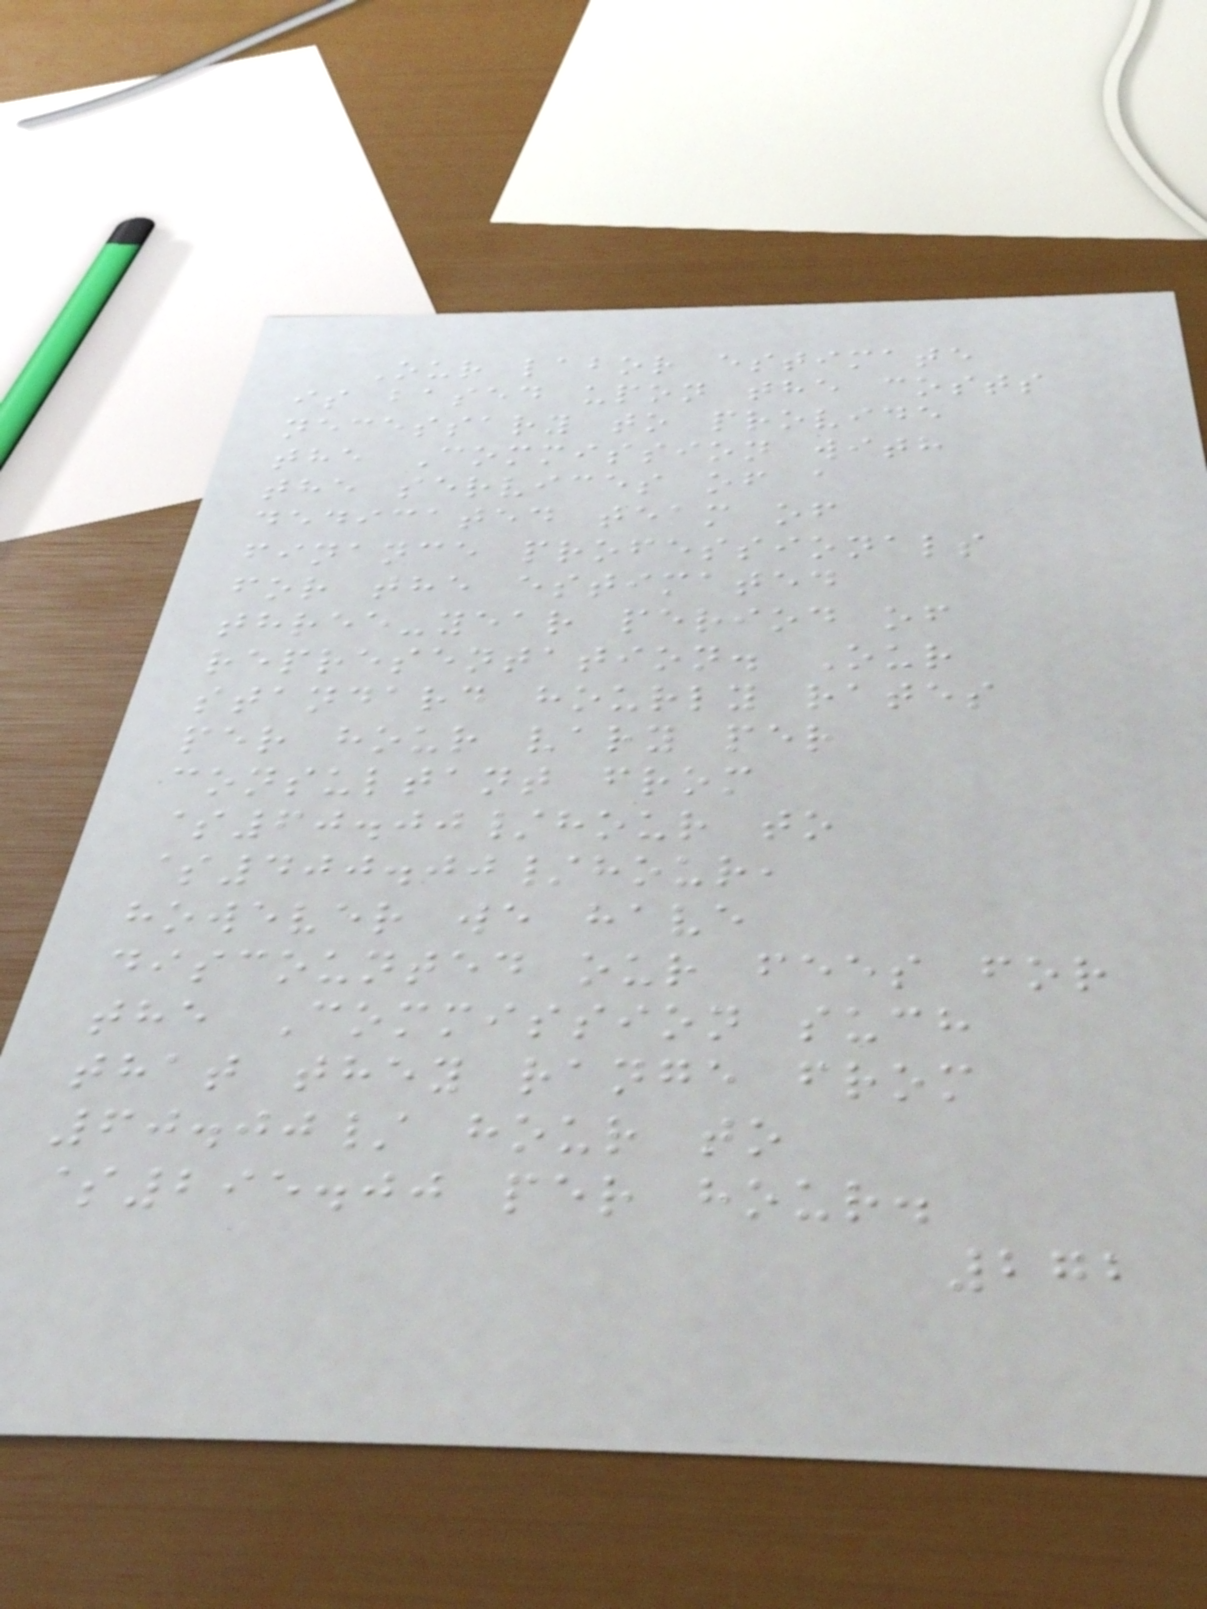Our labor estimate
is based upon the costs
necessary to provide
the Commission with
the services of a
dedicated team of
finance professionals
for the estimated
three-year period of
representation. Our
standard hourly rates
per hour vary per
consultant from
$60.00/hour to
$400.00/hour,
however we have
discounted our fees for
the Commission such
that they range from
60.00/ hour to
$295.00 per hour.
272
